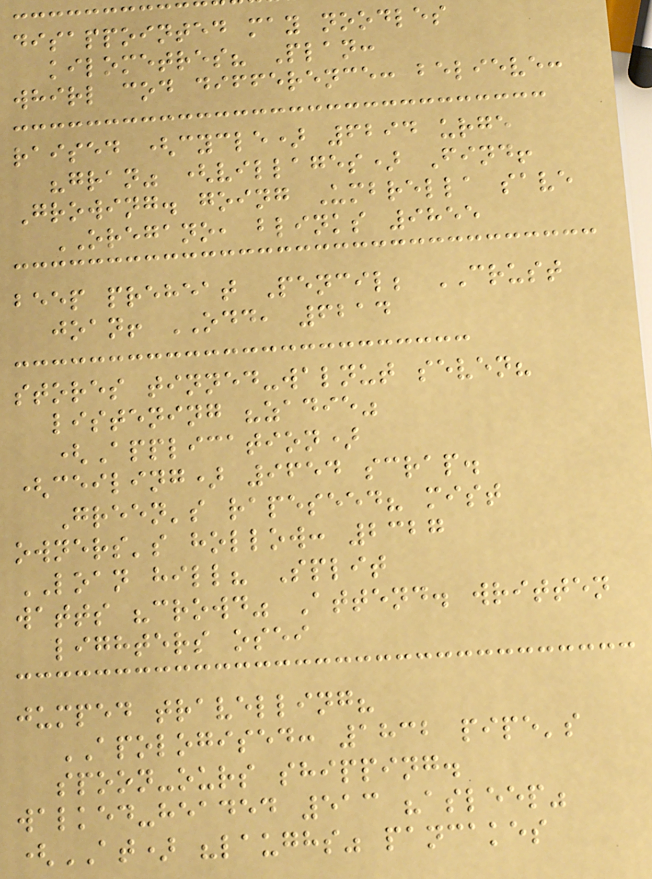disappointed may noodles
kilometres? Plan:
whirl cod difference: believe:
raised (cycle) 6294 urge
"gran" (villages) Find!
Growing. going Umbrella save
OREGANO, blinks 9855
beep preheat Pencil; CRUST
joan! ODD, 6214
stores tinned-walnut seven?
listening "zadie"
(Application)
(ceiling) 9654 scrap.
Green's rapeseed? mist
owners's hollow: 2327
LOAN hill? Split
watts "crowd" Attend. written
lighters osei
jumped travelling?
APOLOGISED: 1832 pipe's
spoon-ours shipping.
walked-headed 513 "asleep"
(AT) "laughs" pancakes
